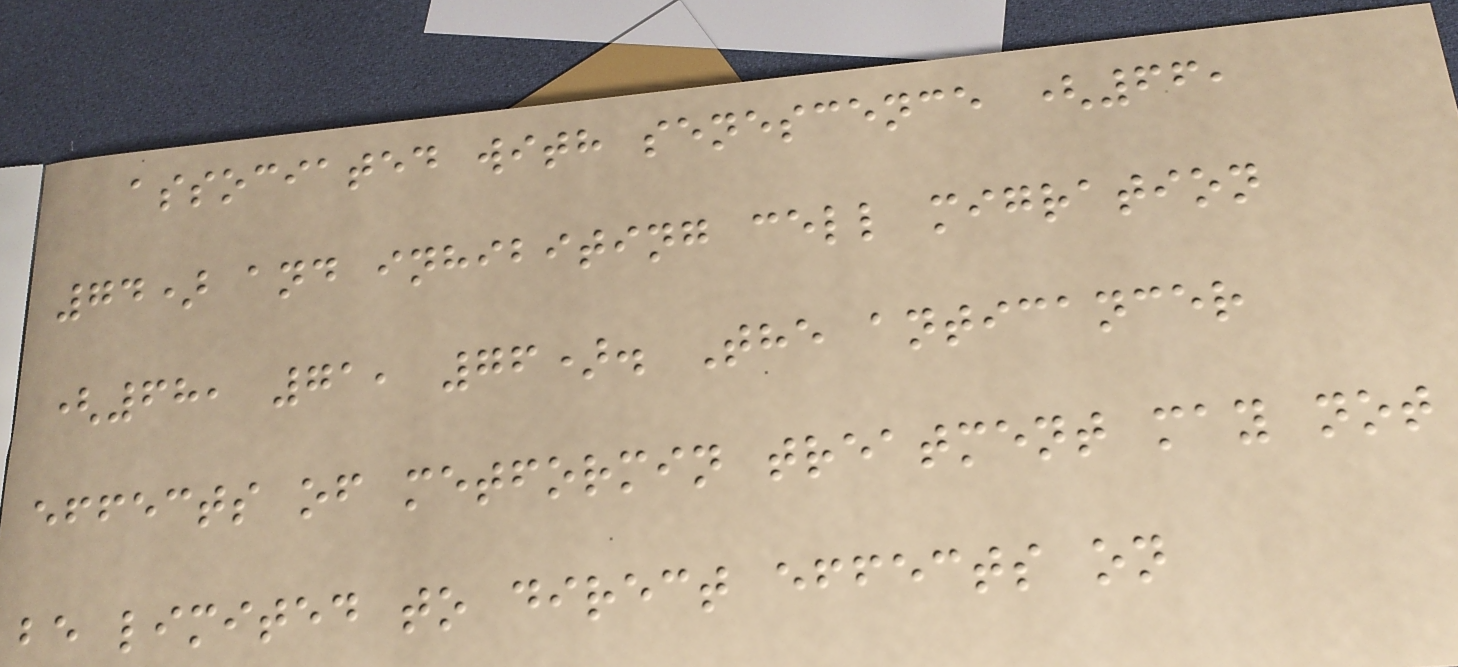associated with senescence (66,
74) and inhibiting cell migration
(68, 71, 76). The anticancer
effects of metformin treatment may not
be limited to direct effects on
